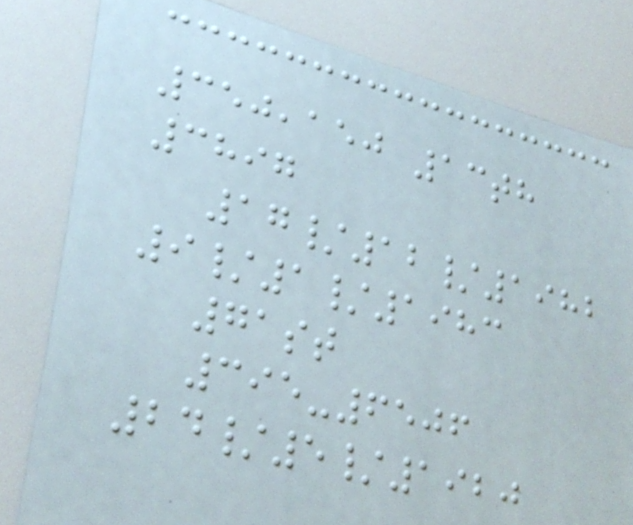350,150 13th
3897
17/12/1982
9/1/1983
71st
395-6506
24/5/1920
